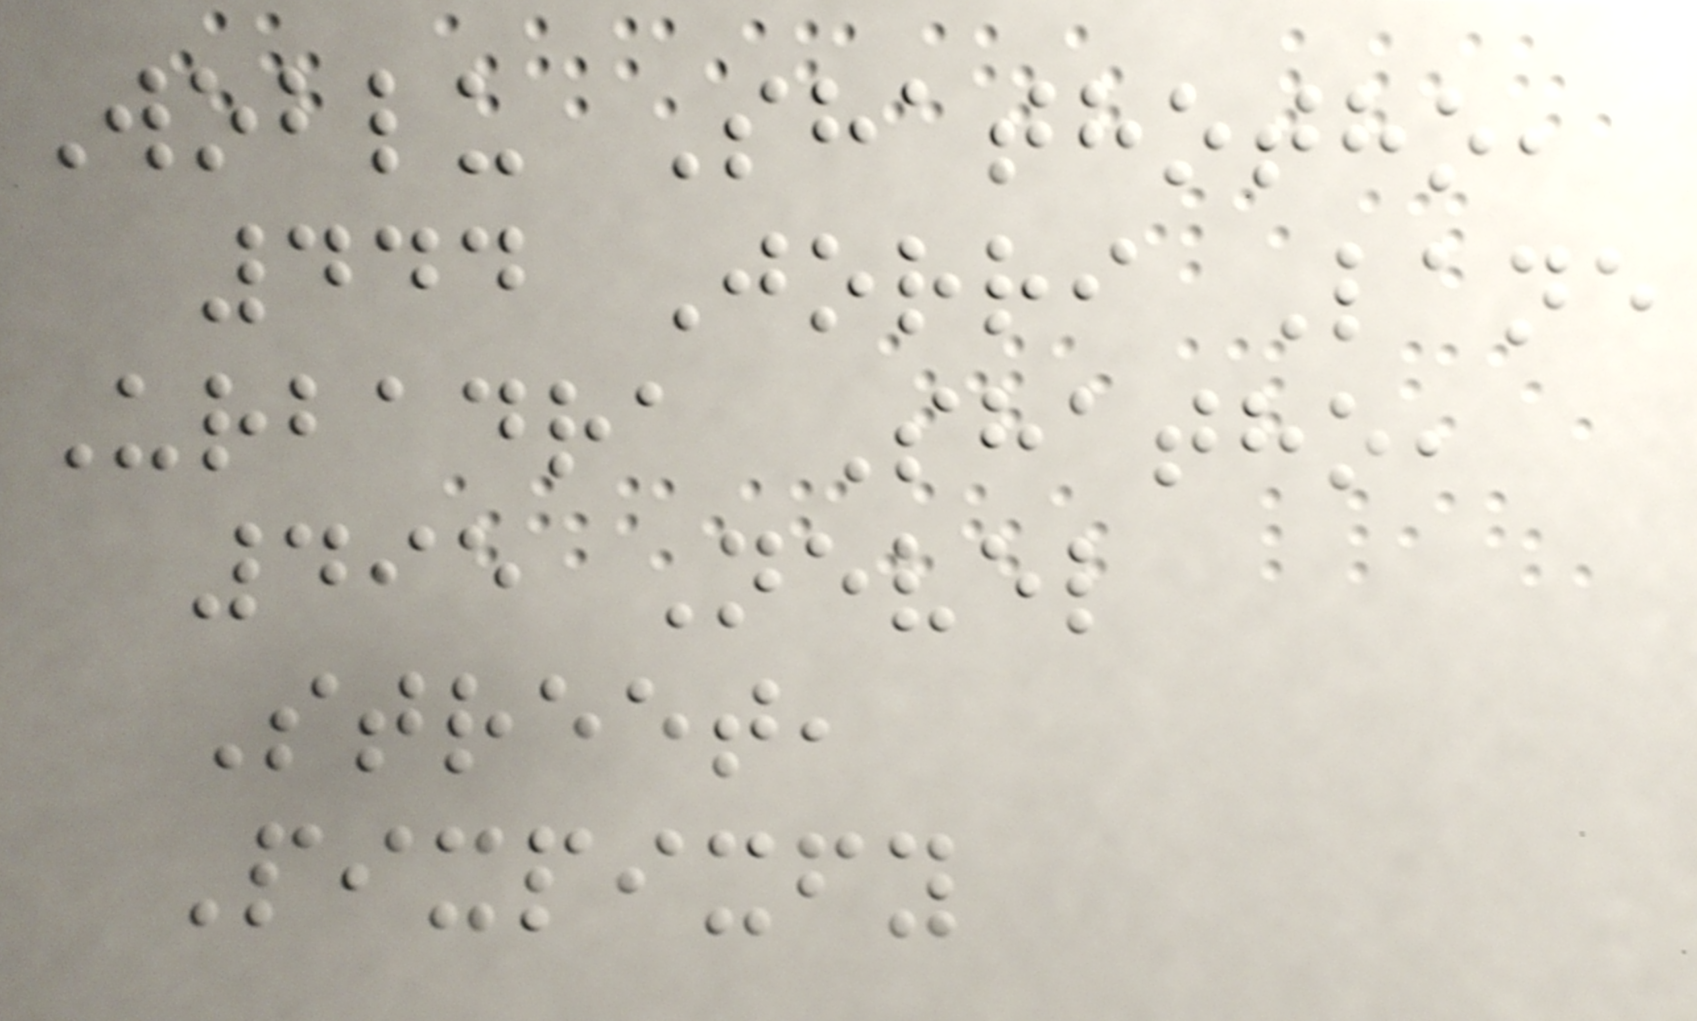Woblu Shathotho,
444 Jorri Lane
Urbadra Shatho,
495 Nevel
Street,
Pixpixfy
